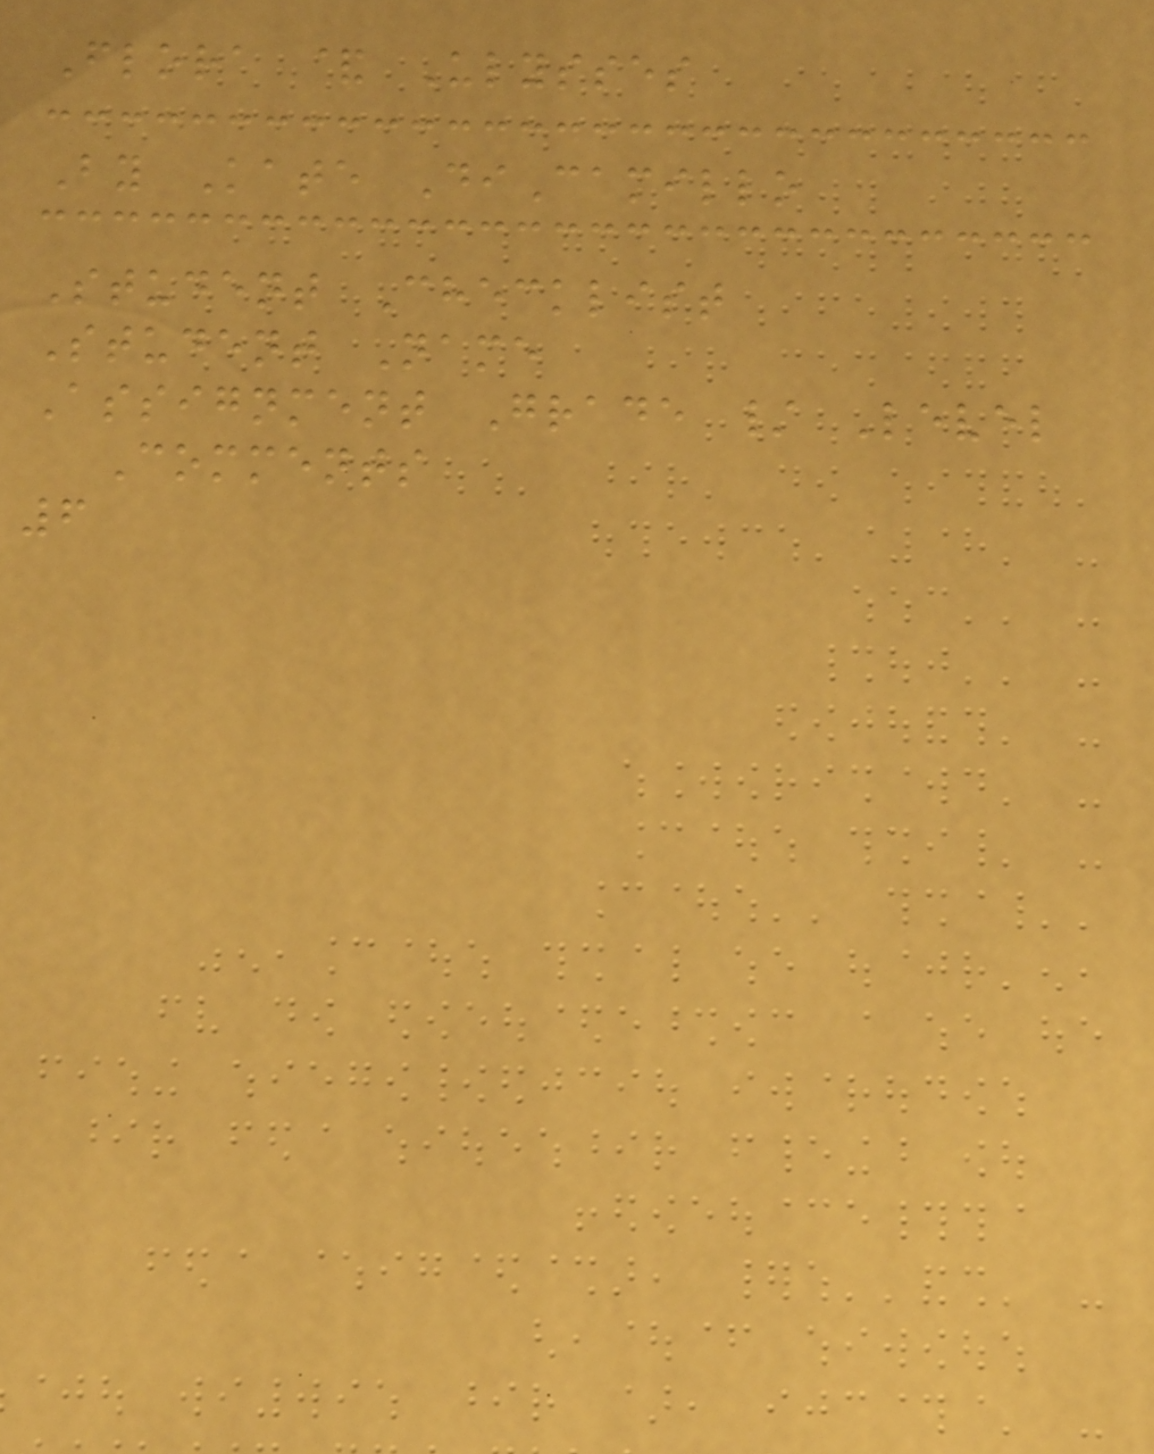Flora & Ulysses
By Kate DiCamillo
Student Checklist
Student Name
Assignment Grade / Level
Comments
6
